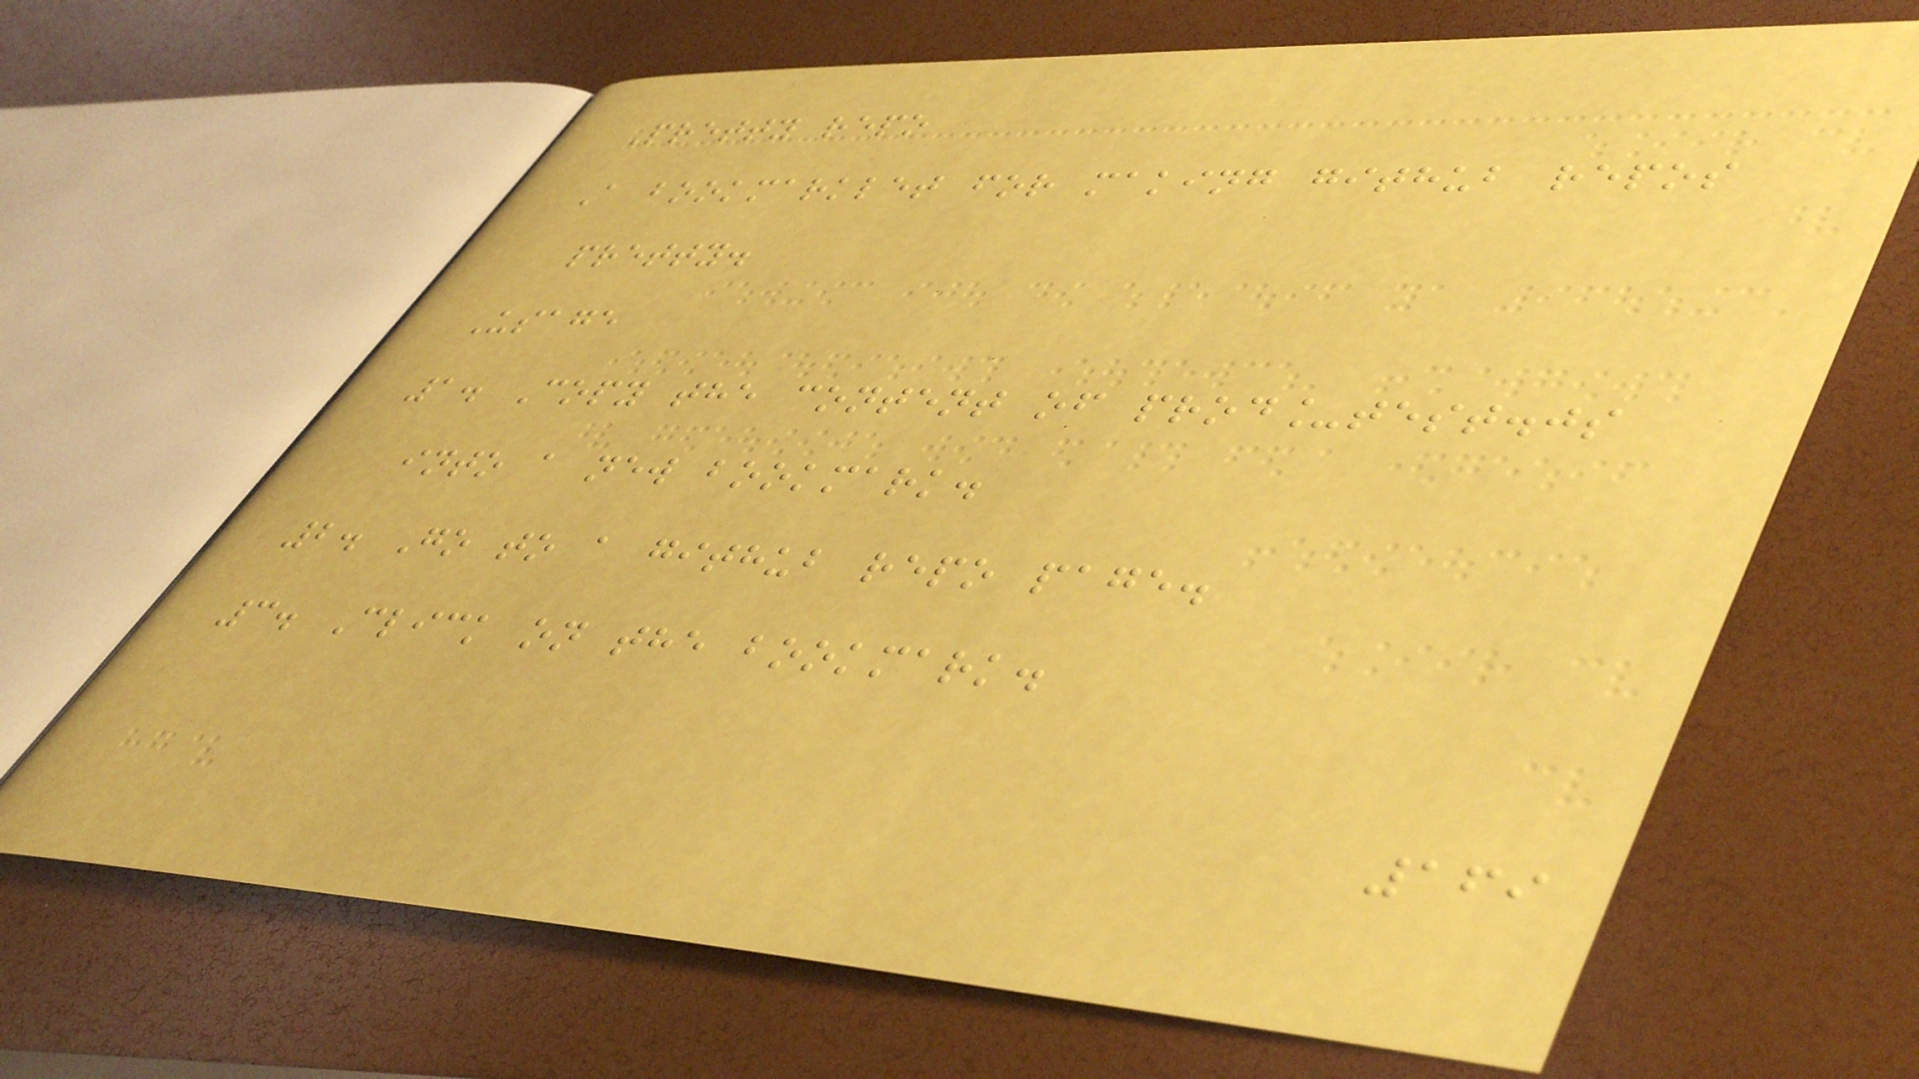Pretty repo
A bookmarklet for making github repos
pretty.
Usage
1. Copy the content of prod_test.js
into a new bookmark.
2. Go to a github repo page.
3. Click on the bookmark.
169
